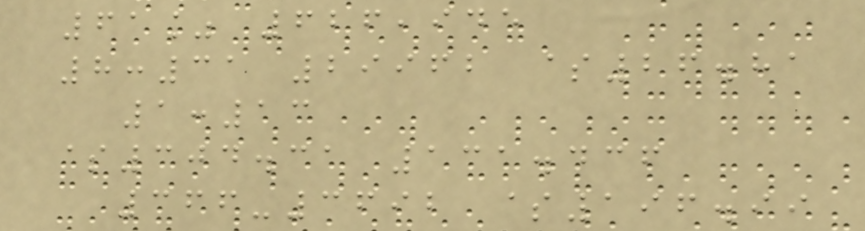61% 626,945
8:31 29962 $26.81
1:13
$304.31 131.436
366-3692 $196.99
